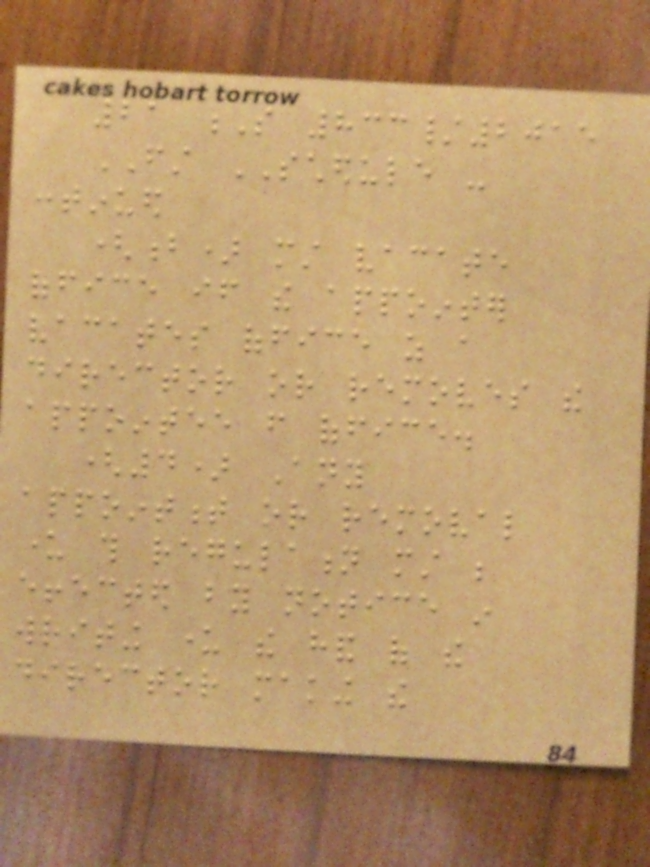21 S 833/2015
FIRST SCHEDULE -
continued
(b) must vacate
office if the appointer
vacates office as a
director or removes the
appointee from office.
(4) Any
appointment or removal
under this regulation must be
effected by notice in
writing under the hand of the
director making the
